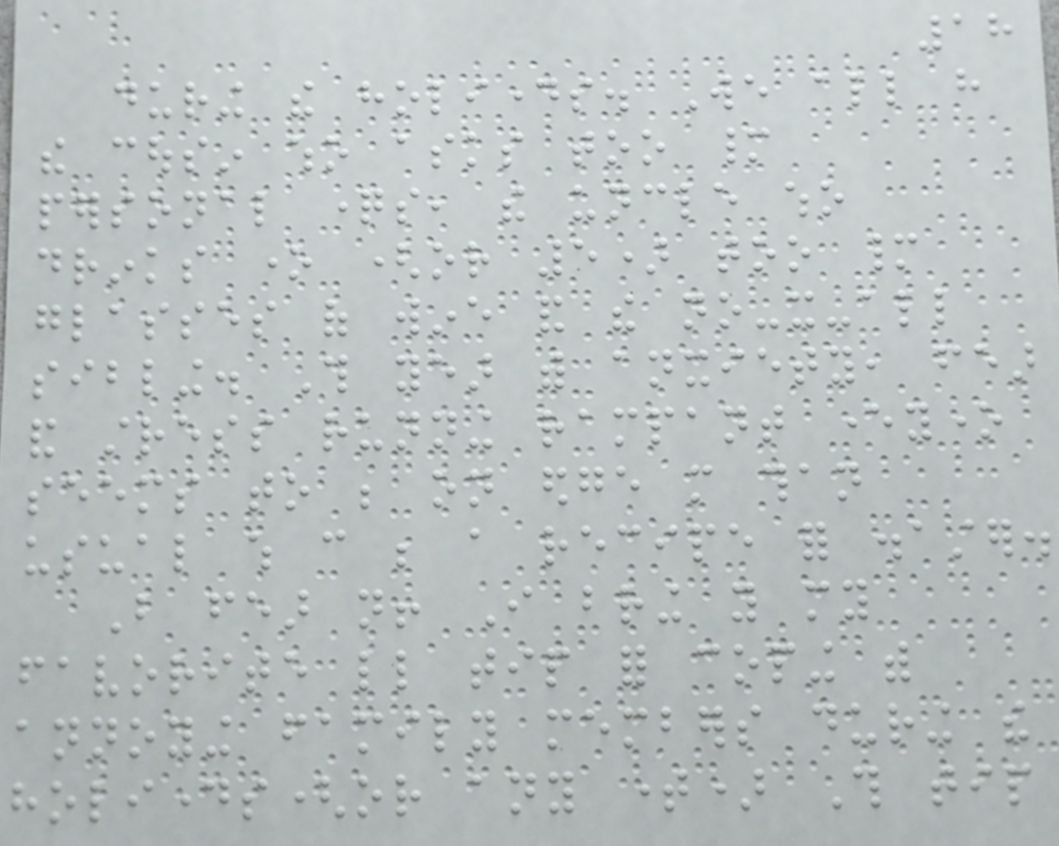18
during the holidays. We all have
the cousin who asks too many
personal questions, the uncle who
drinks one (or 5) too many
glasses of wine and the no-it-all
sibling. This year with anxiety, fear
and stress running rampant everyone
seems to be on edge more than
usual which can be a recipe for disaster.
But fear not! I bring you my
favorite little tip for coping with
annoying family members during the
holidays(or any time) This tip
